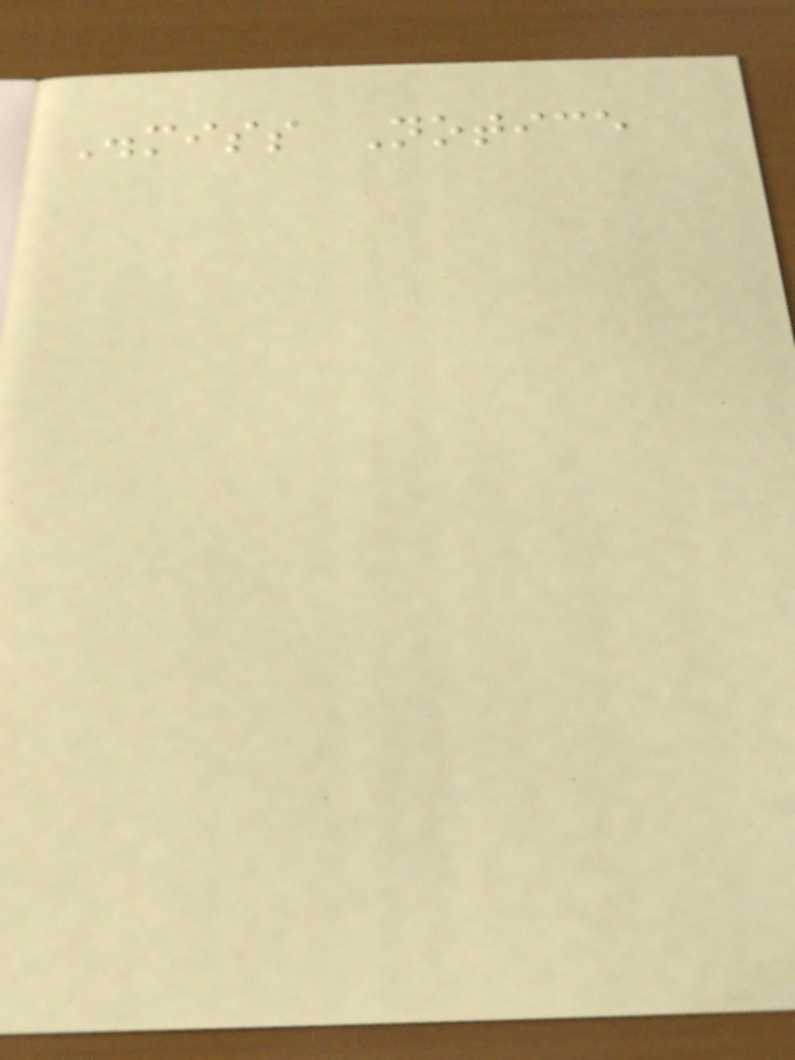Dismiss Notice
